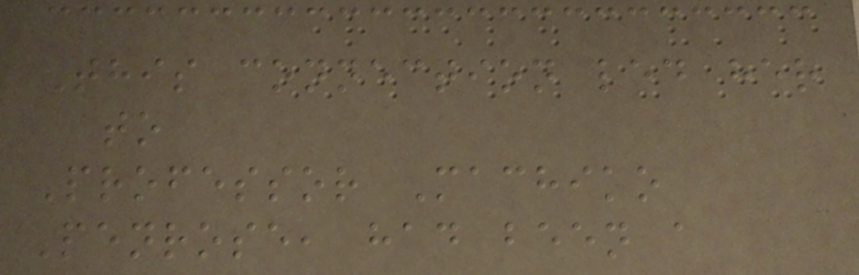This connection led her
to
Professor Machiko
Penrose, had been a
